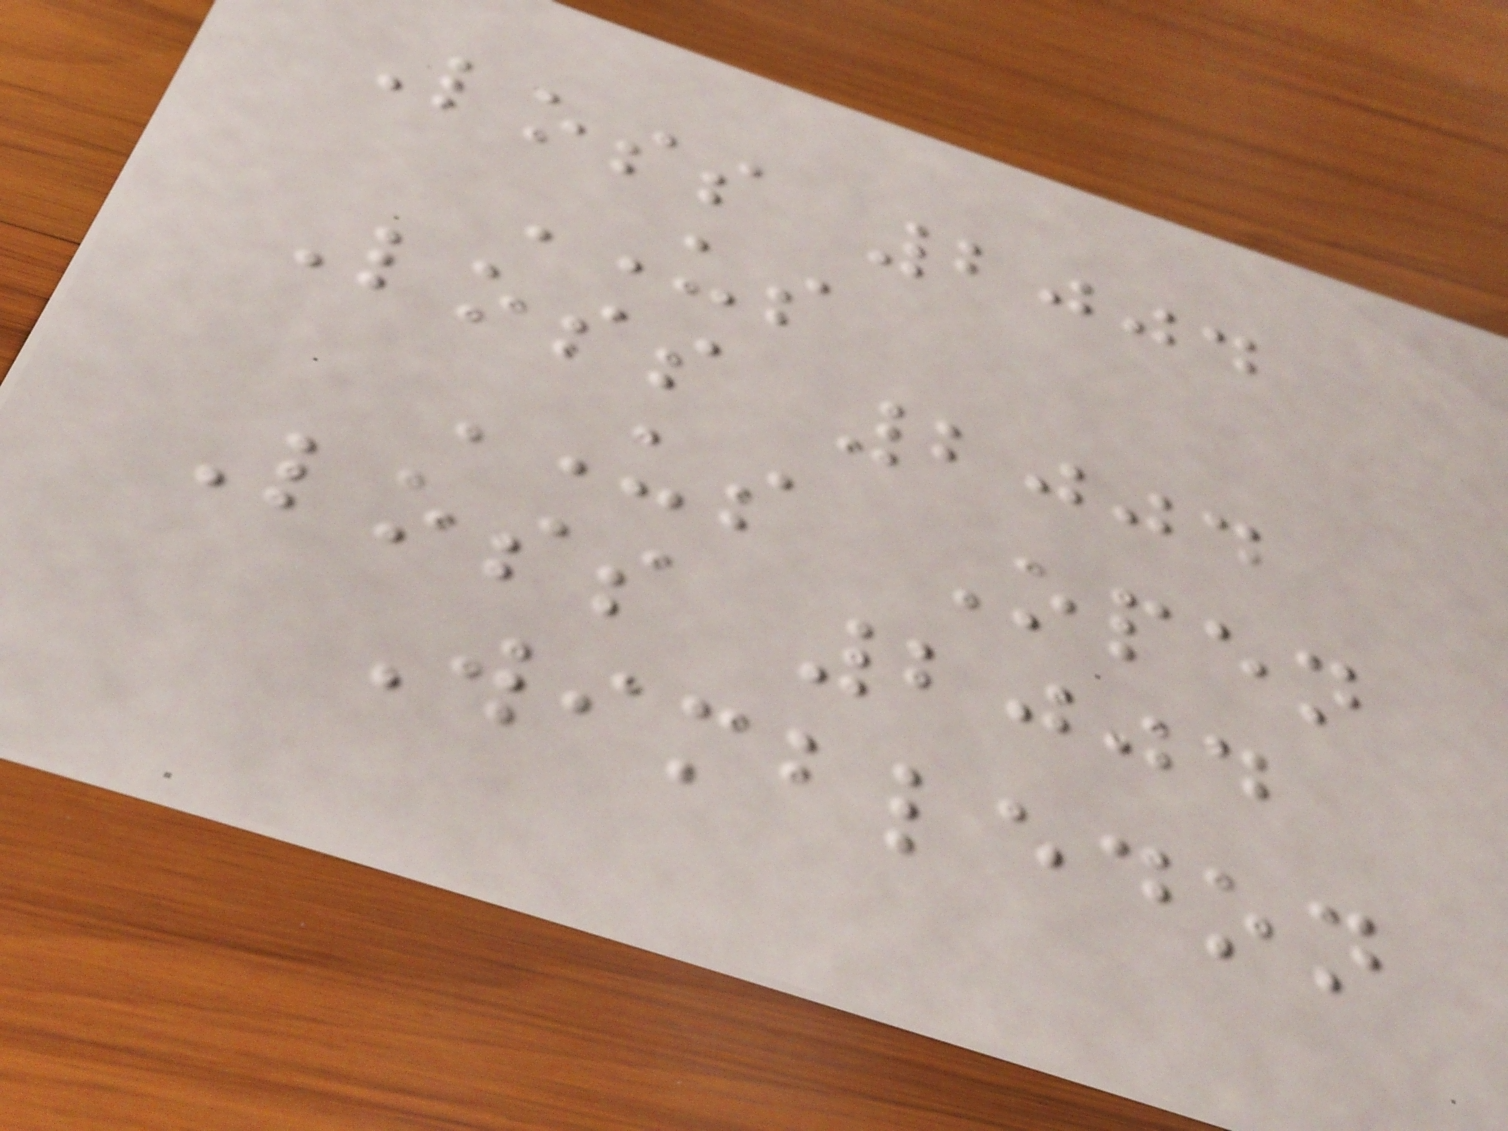Loss 2004
US
Loss 2004
US Open
Loss 2004
Wimbledon
